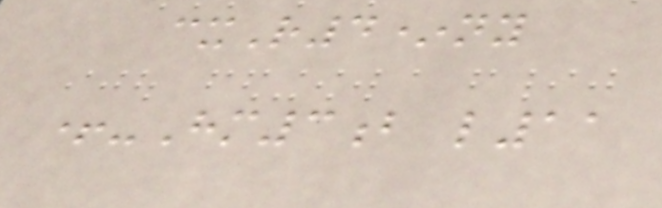cxR4*ny
+-Hm3b l11
